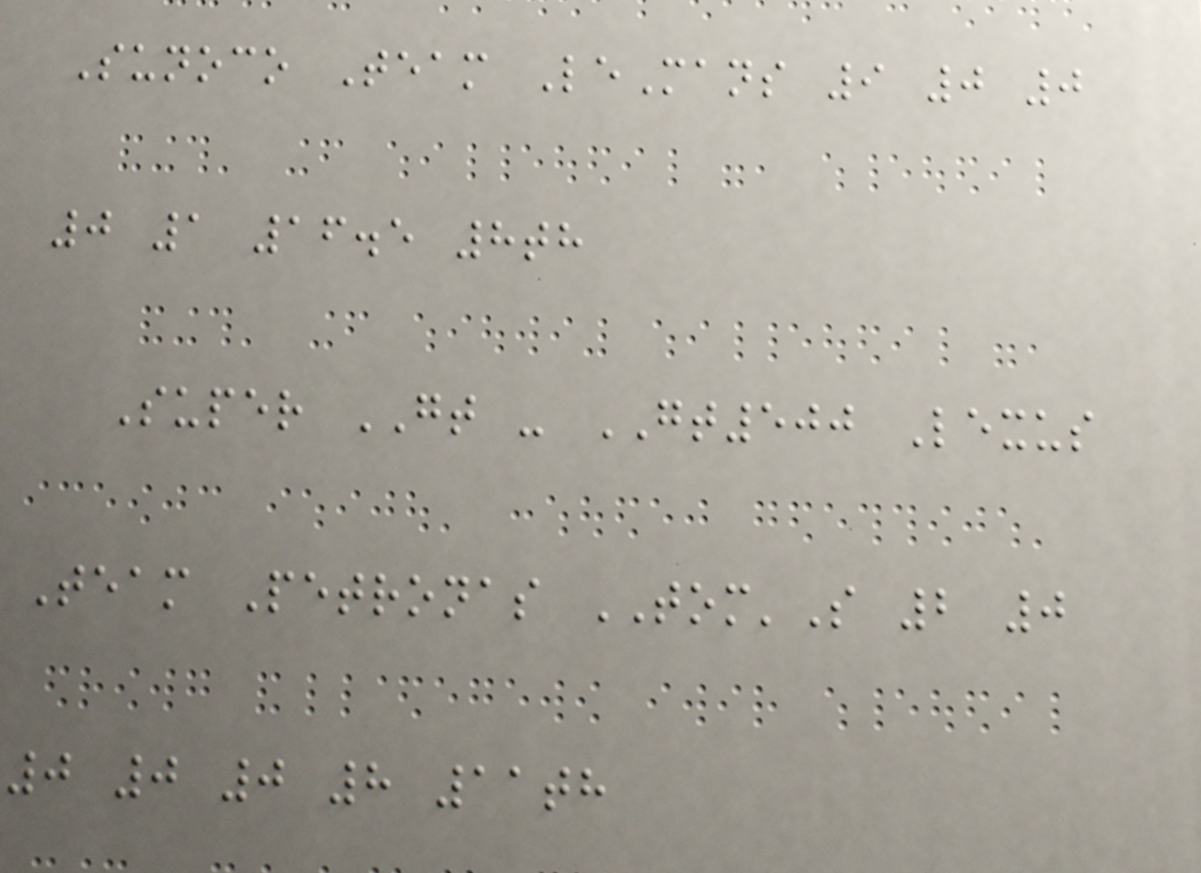Sunoco Team LeMans 9 0 0
0 1 16.5 8th
Super GT - GT500 Lexus
Team Petronas TOM'S 2 0
0 0 0 8 11th
